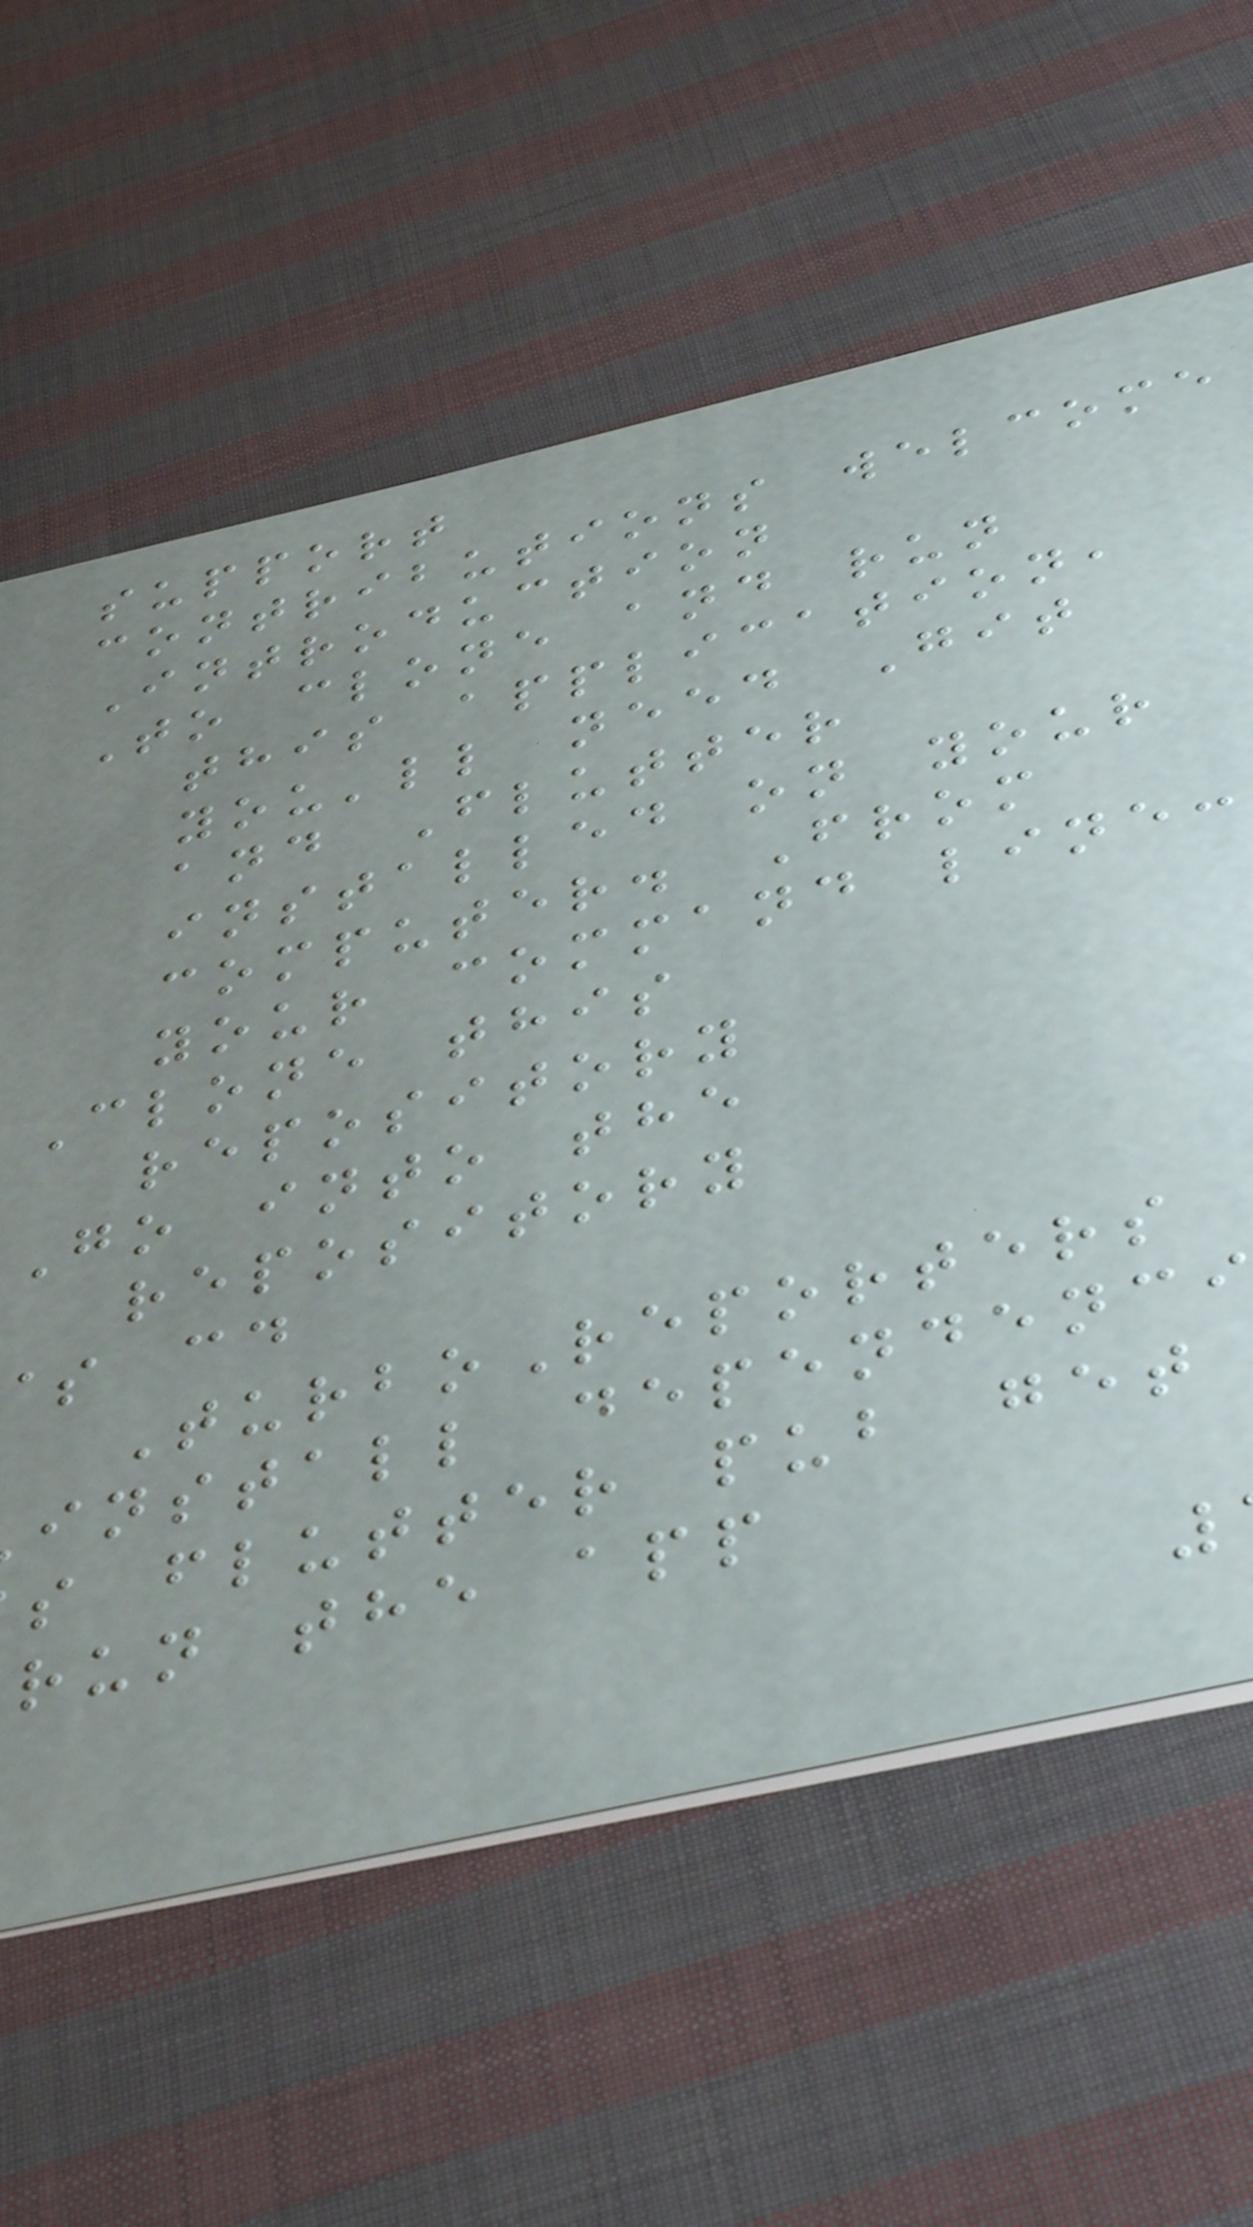support
contributions welcome
Introduction
To clone and run
this application,
you'll need Git
and Flutter
installed on your
computer. From
your command line:
Clone this
repository
Go into the
repository
TurboReporters
install dependenc
flutter pub get
run the app
